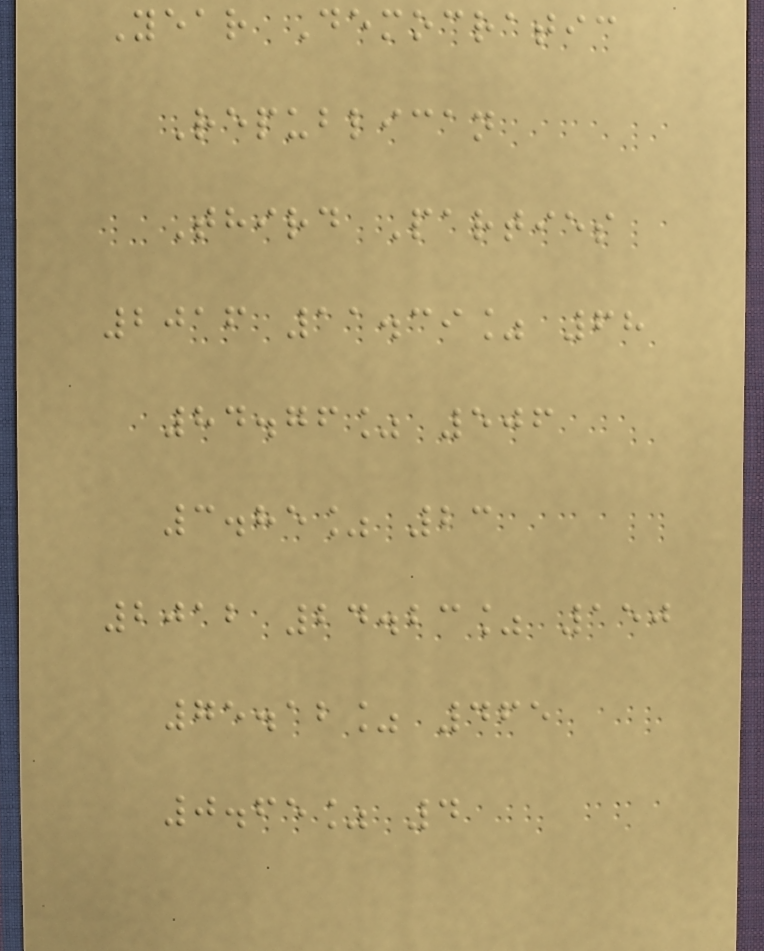Year Democratic
Republican
Third Parties
2016 11.39% 68
84.76% 506
3.85% 23
2012 24.23% 150
75.12% 465
0.65% 4
